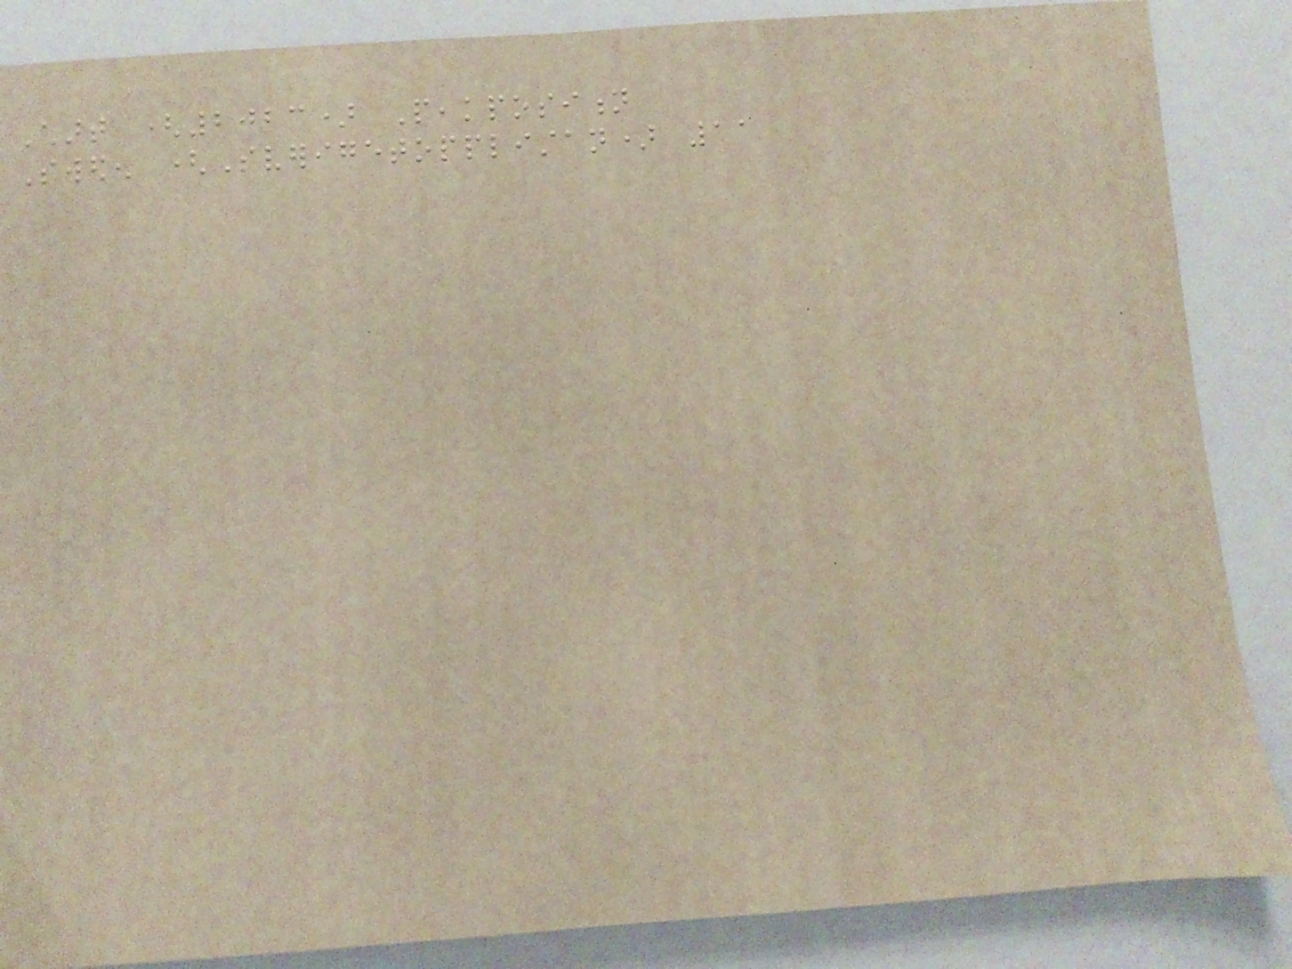Chart (2023) Peakposition
Sweden (Sverigetopplistan) 11
